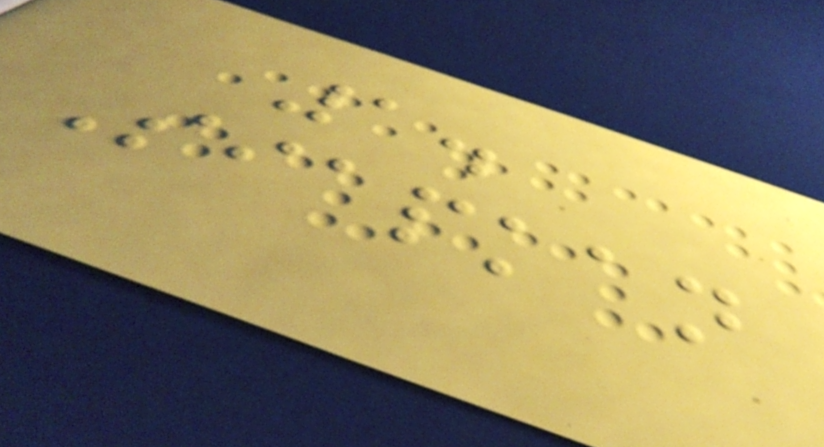1.
Siapkan
